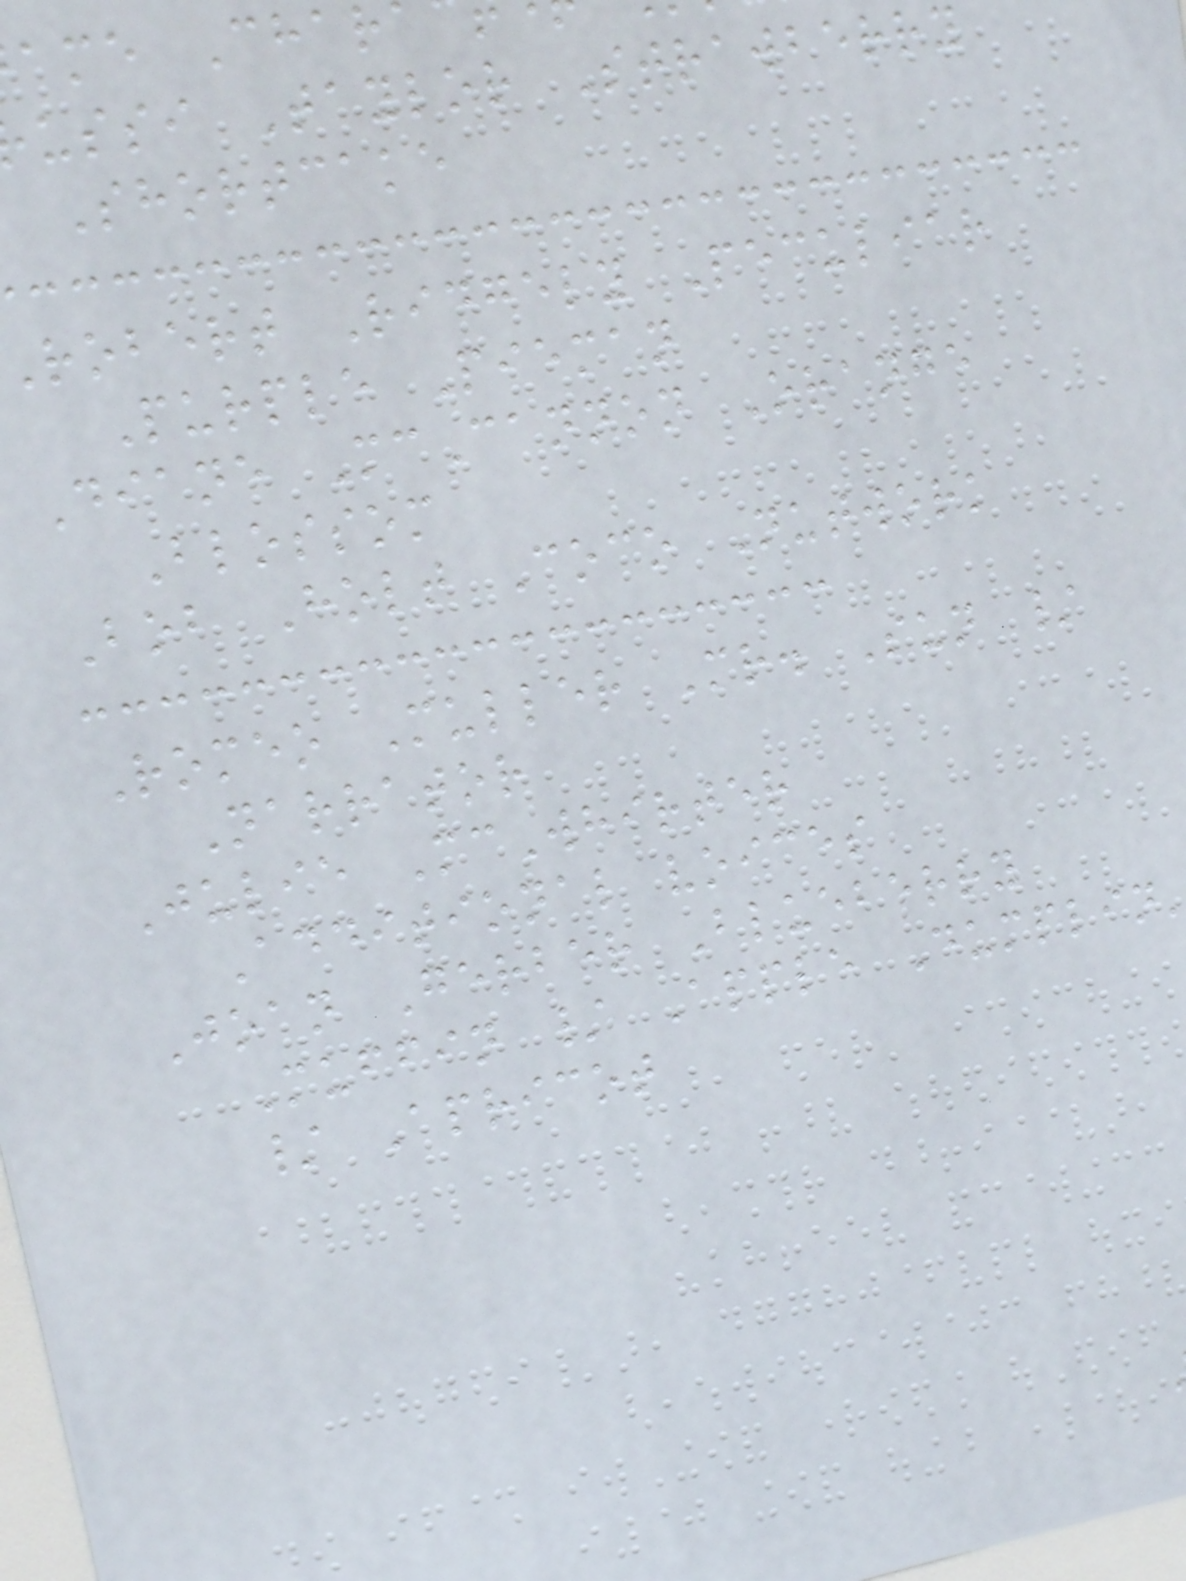ame Char
ussi Taylor Strawberry
Shortcake
robert Ridgely Peculiar
Purple Pieman
Diane McCannon Orange
Blossom
Bob Holt Coco Nutwork
Romeo Muller Mr. Sun /
Narrator
Julie McWhirter
Additional voices
Joan Gerber Blueberry
Muffin / Apple Dumplin
/ Apricot
